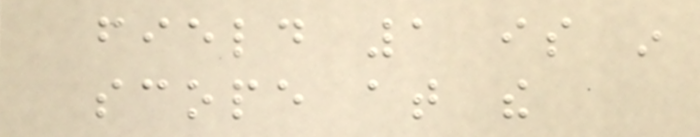field 1 is in
scope at the
